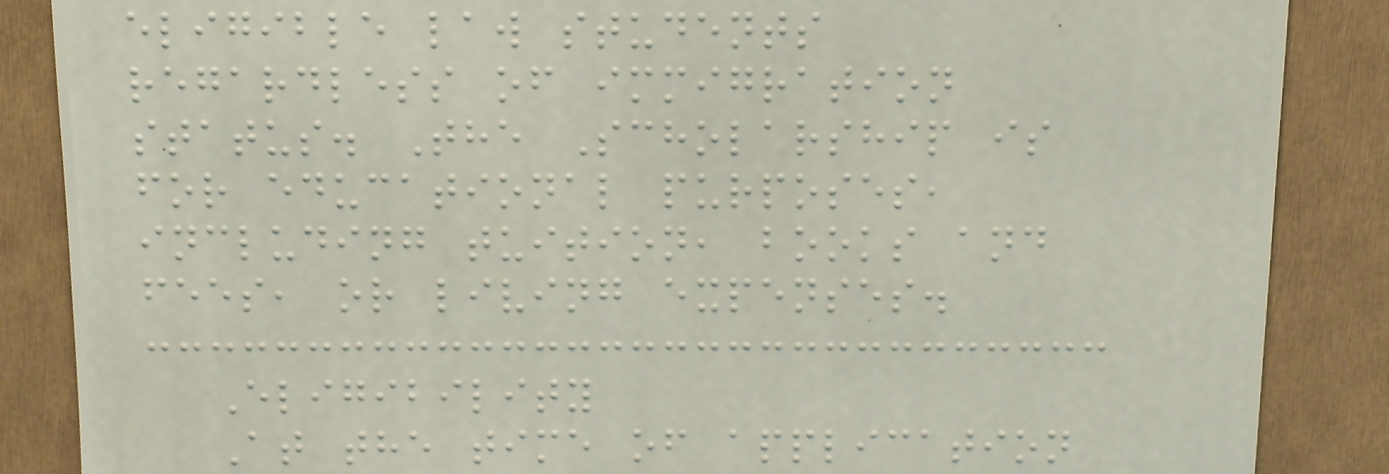eligible law students
regardless of immigration
status. The Scholarship is
for educational purposes,
including tuition, books and
fees, or living expenses.
Eligibility
At the time of application
